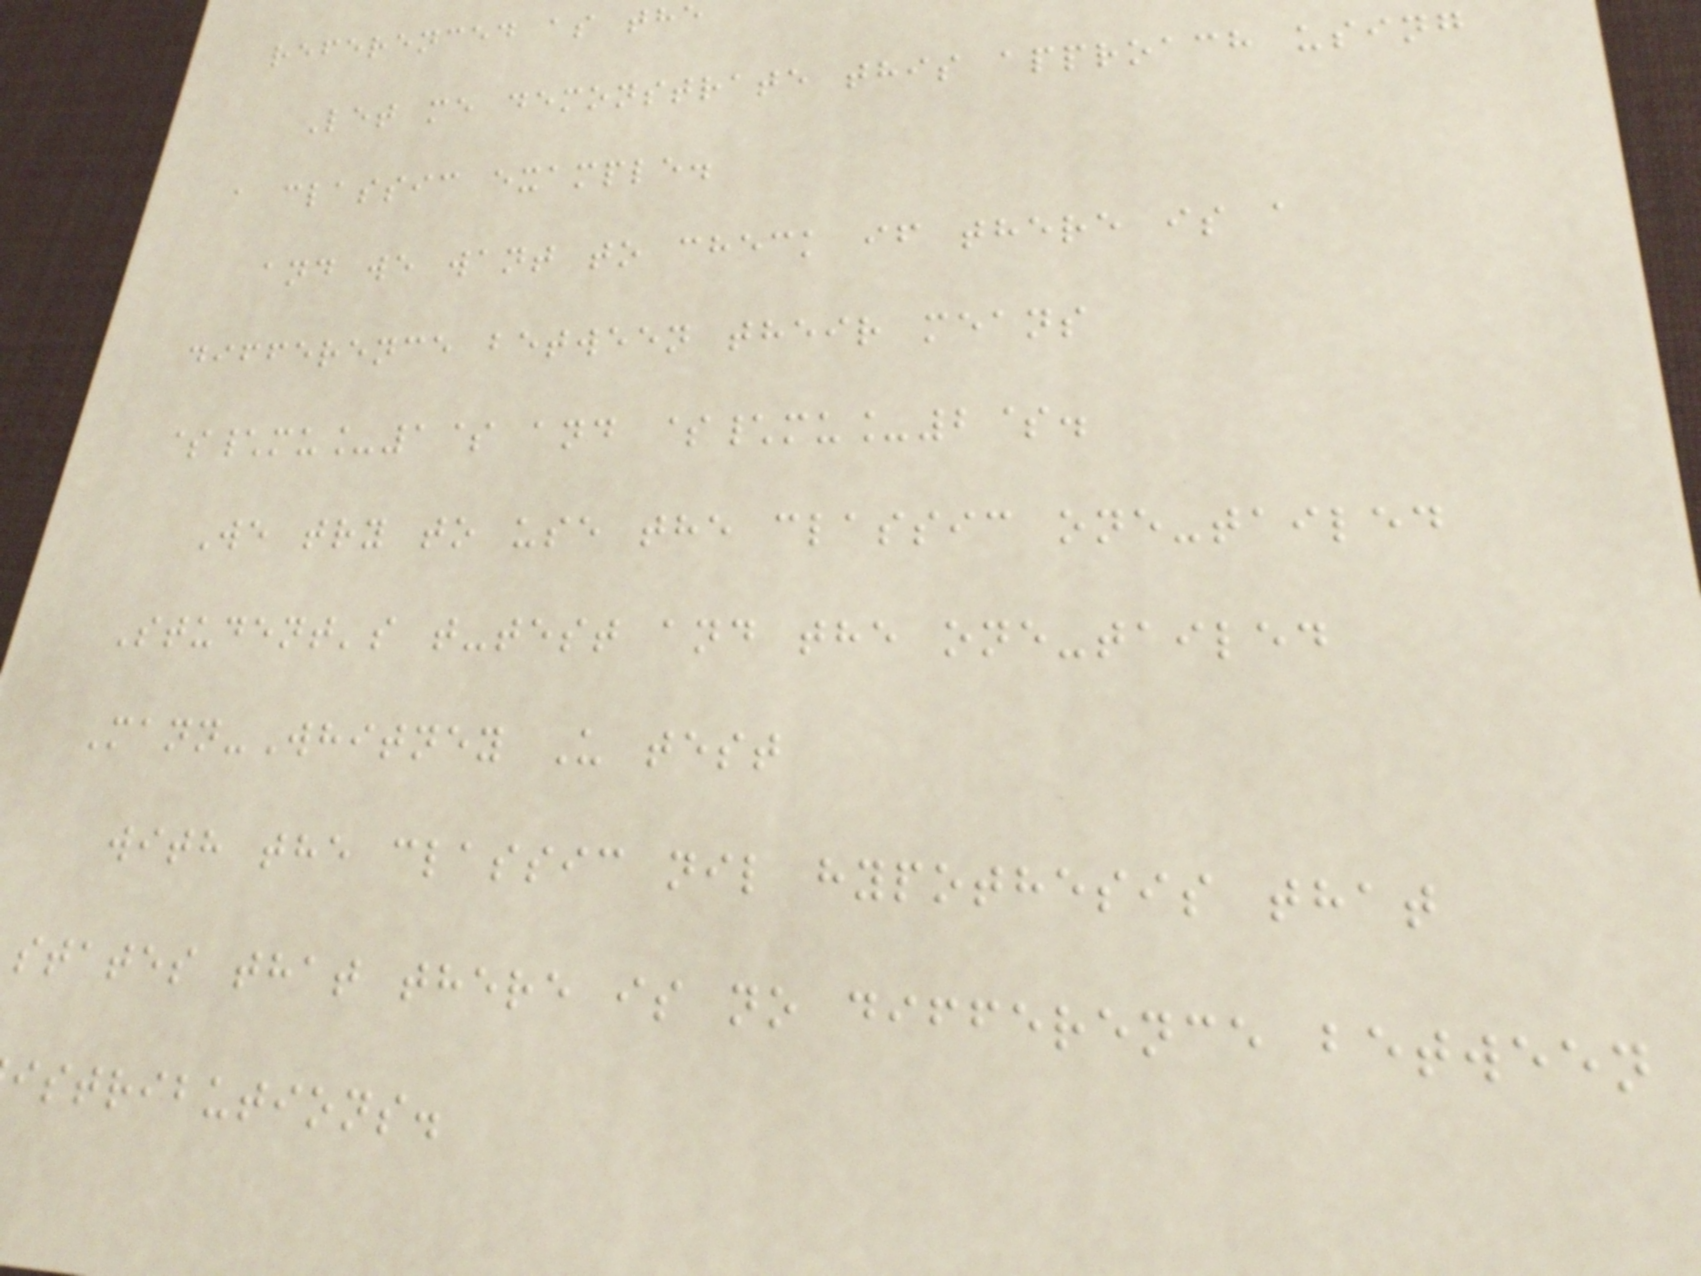referenced as the
Let me demonstrate this approach using
a classic example.
and we want to check if there is a
difference between their means
$\mu_1$ and $\mu_2$.
We try to use the classic one-tailed
Student's t-test and the one-tailed
Mann-Whitney U test
with the classic nil hypothesis that
states that there is no difference between
istributions.
